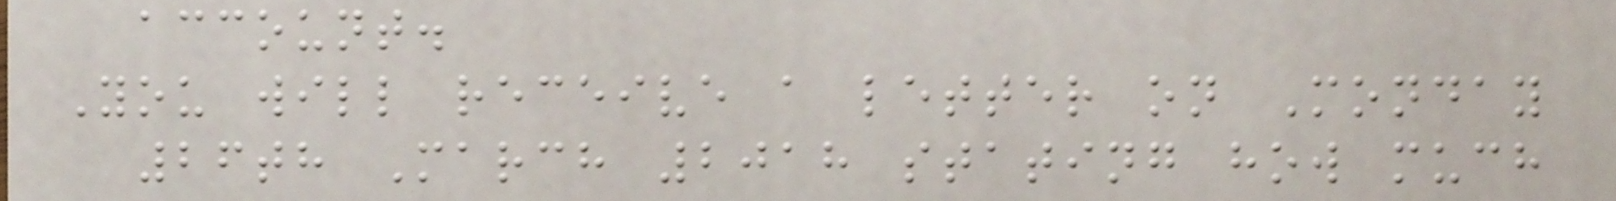account.
You will receive a letter on Monday
26th March 2018 stating how much
